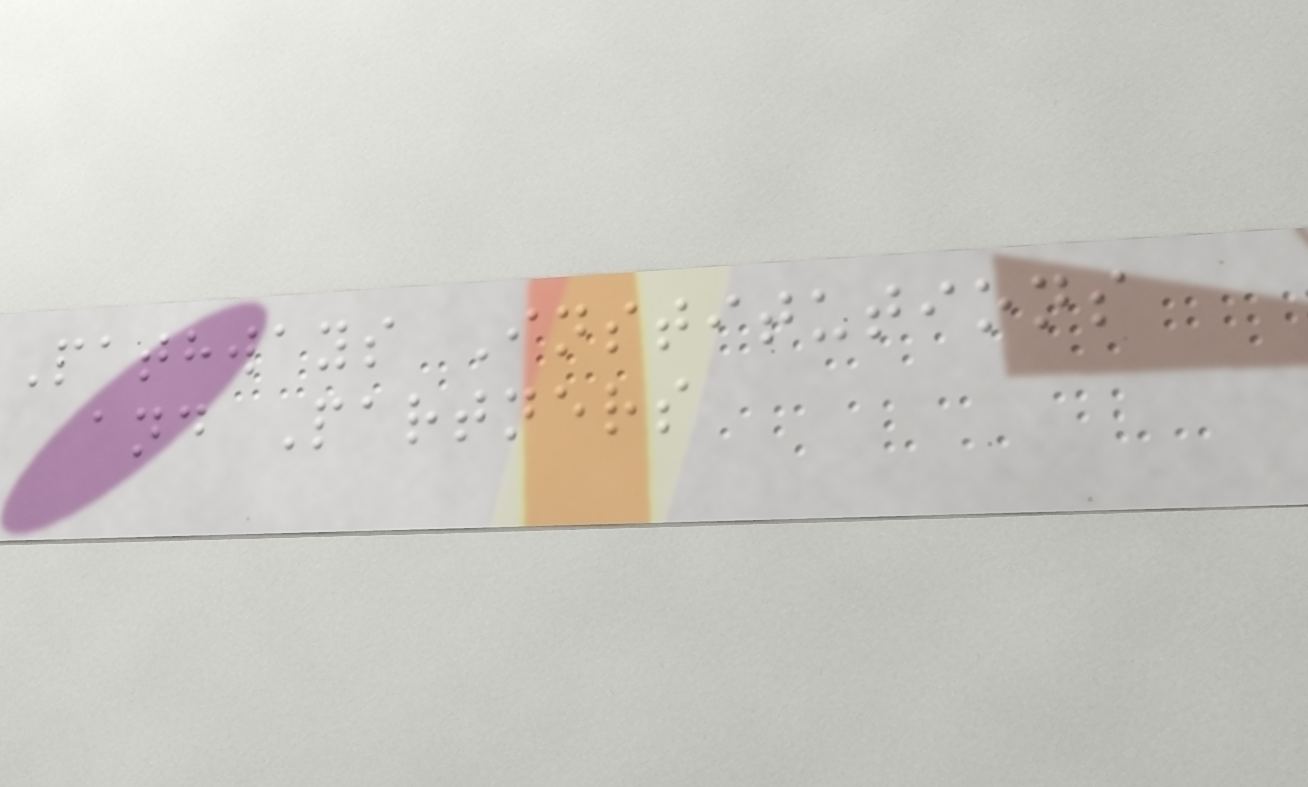Pathways Institutions
and Partners
